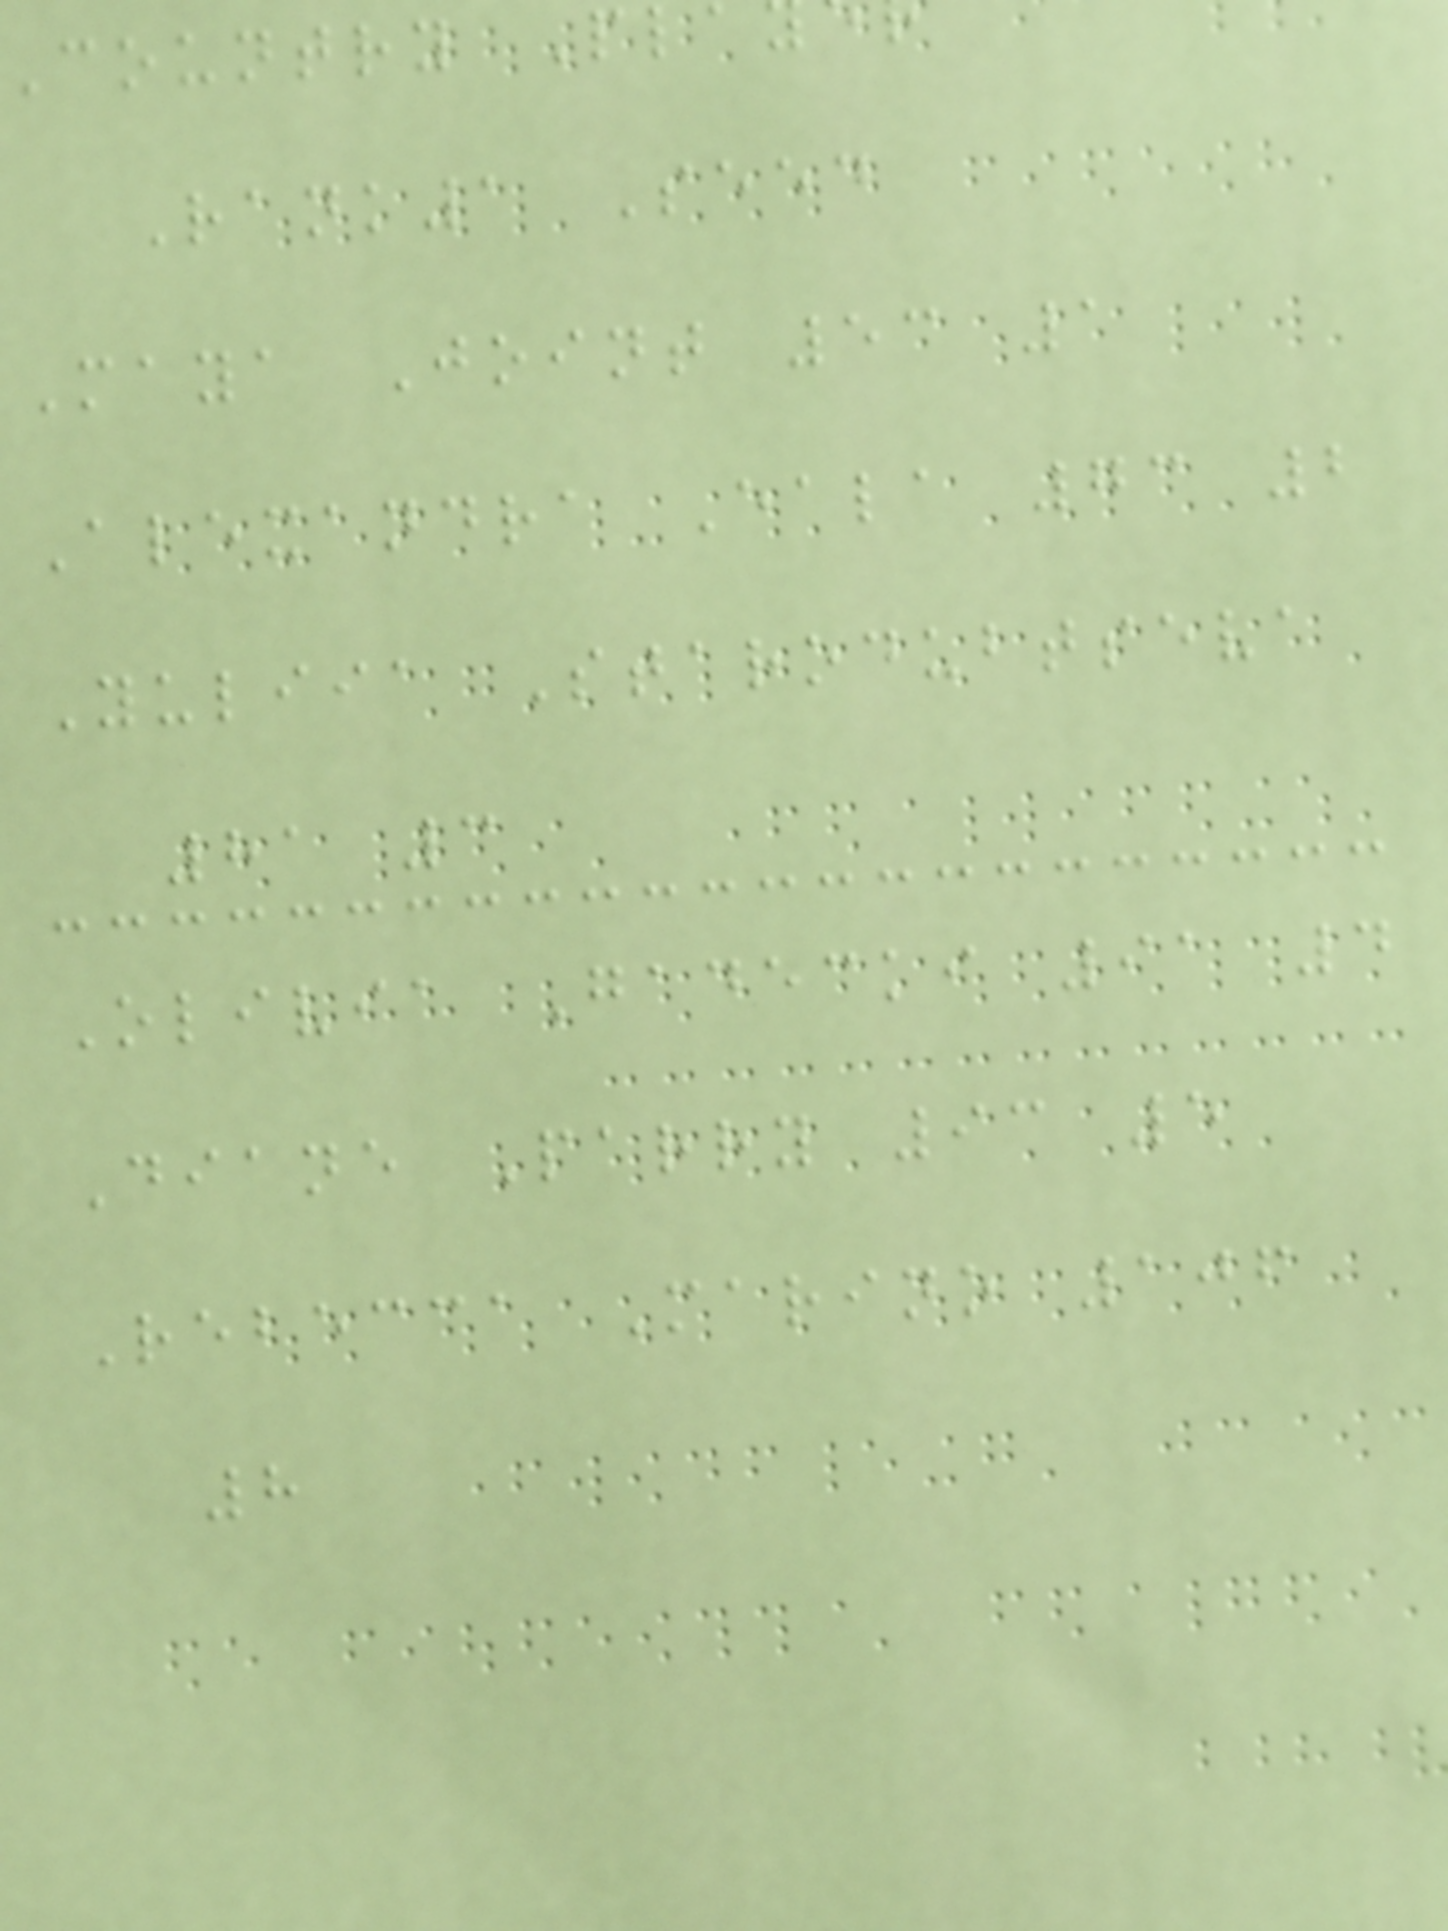country Pl
Rank1 Seed
Maya Joint 53 1
Alexandra Eala 73 2
Yuliia Starodubtseva
81 3
Olivia Gadecki 91 4
Diane Parry 93 5
Rebecca Marino 106
8
